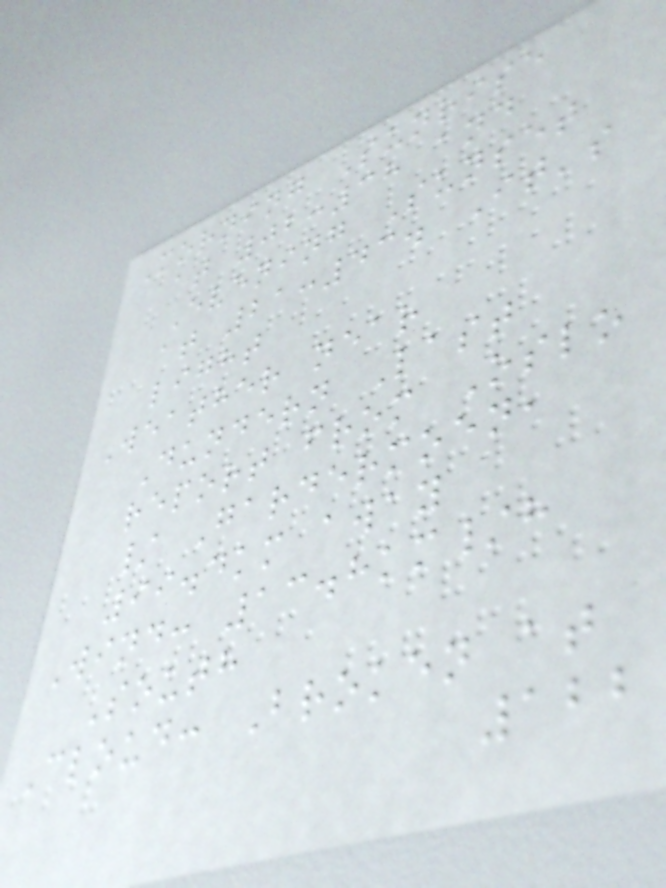Morning Sunrise
at 02:38 and
Evening Sunset
at 21:43. It's
light
Weather near
Dundern Last
report from Oslo
/ Gardermoen,
99.4km away
Wind: 13.8km/h
South
Cloud: Broken at
122
